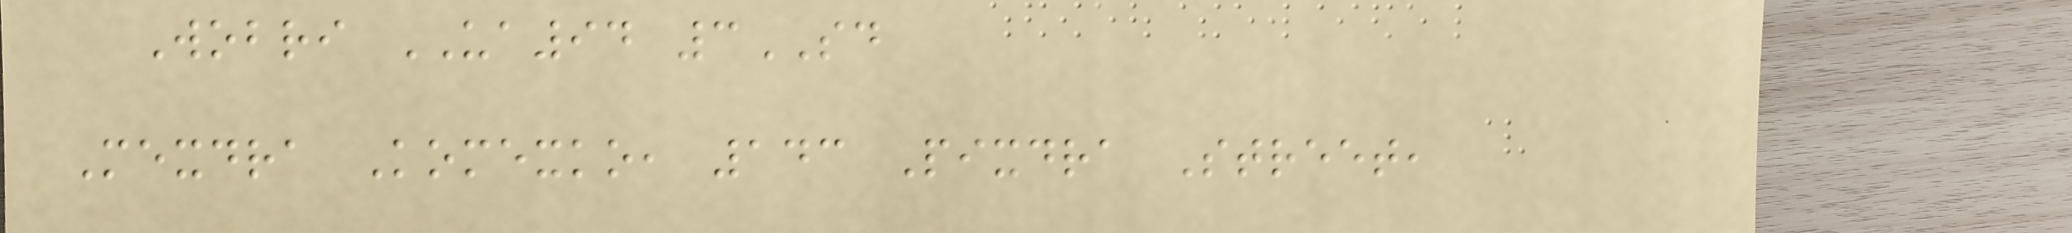Wobri UA94 3SD
Mexdra Komexko, 143 Pixdra Street,
